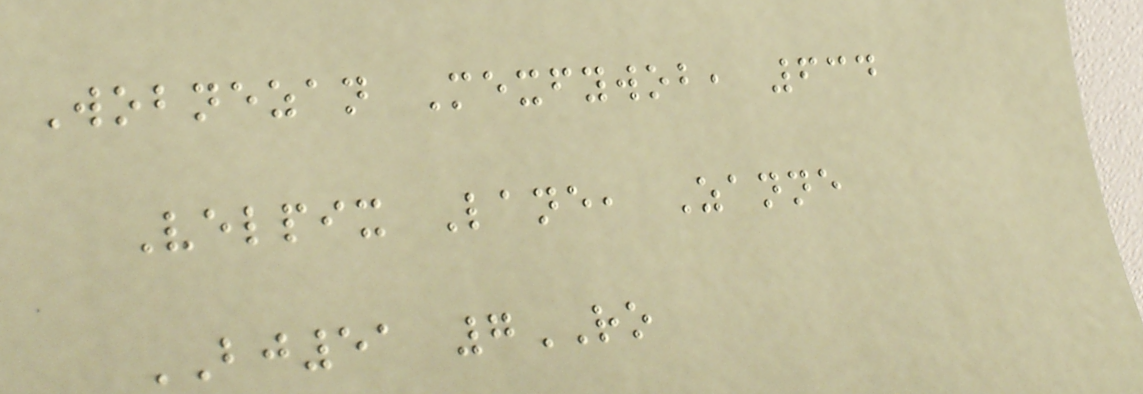Wobnezan Mexfywob, 634
Velpix Lane, Zanne
BJ51 7RO
